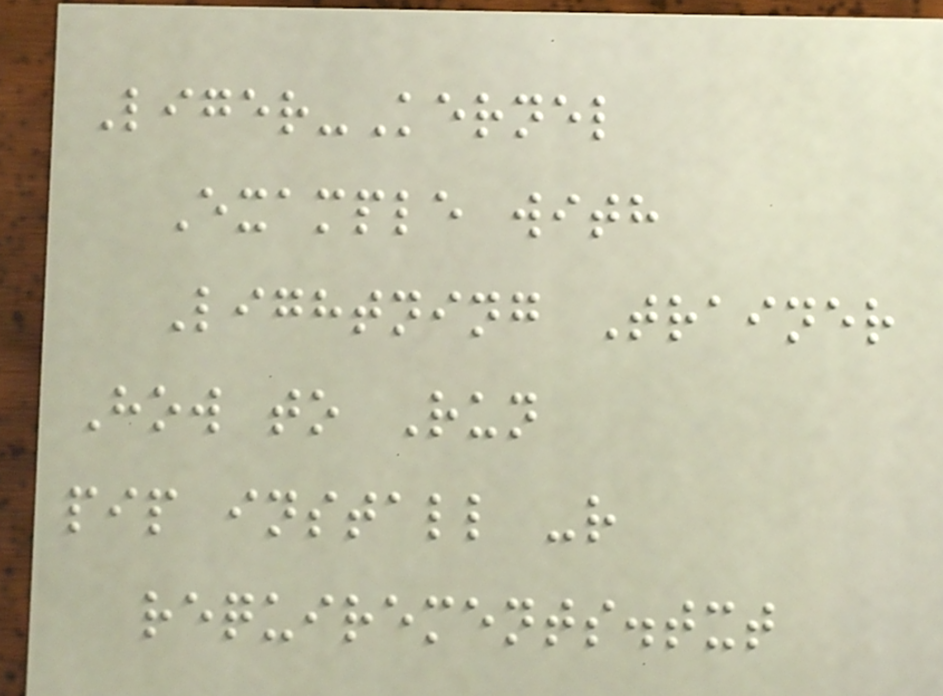Liger-Kernel
Example with
Lightning Trainer
How to Run
pip install -r
requirements.txt
